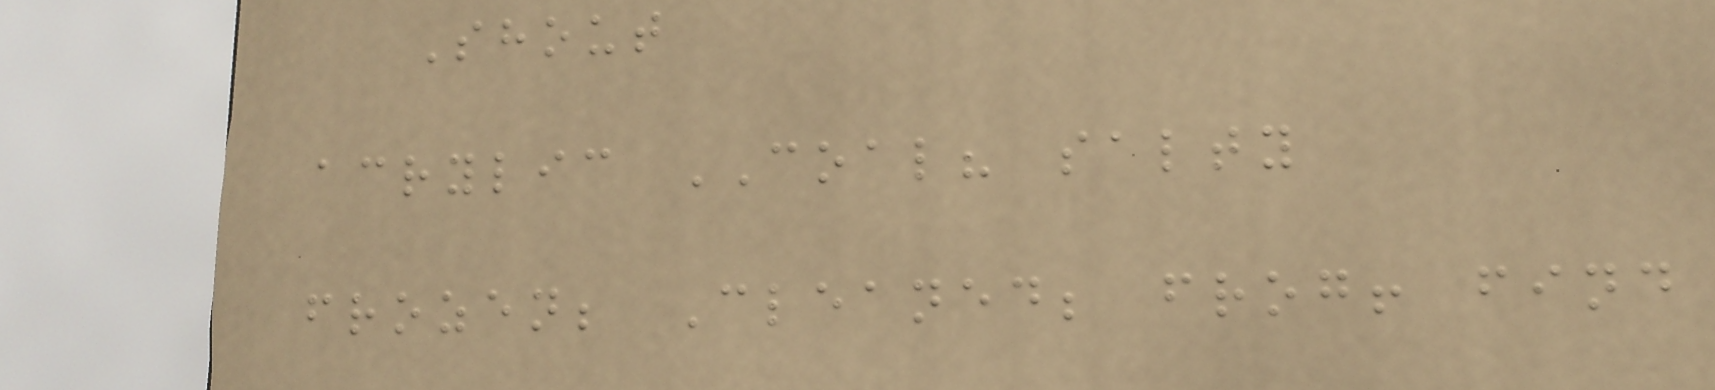Shout
acrylic COAL? salty
frozen; Cleaned; frog! find
